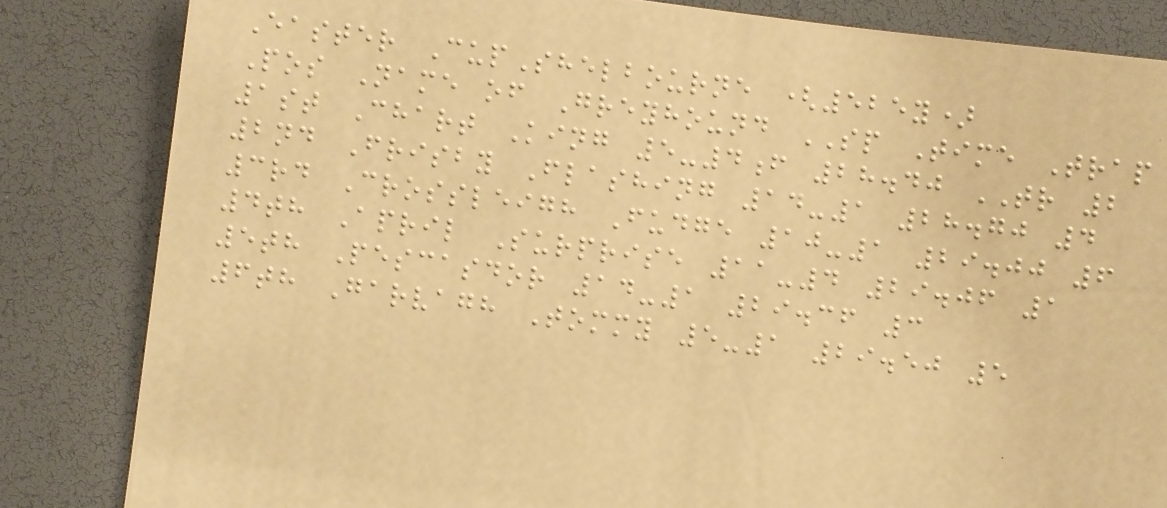Easter CupShelbourne (525y)
Pos Name of Greyhound SP Time Trap
1st Chart King 5-4f 28.40 TR 2
2nd Frisby Flashing 14-1 28.70 4
3rd Crossleigh Fudge 10-1 29.00 6
4th April Surprise 11-4 29.06 1
5th Pescasdor 14-1 29.36 3
6th Garvagh Tommy 5-1 29.50 5
